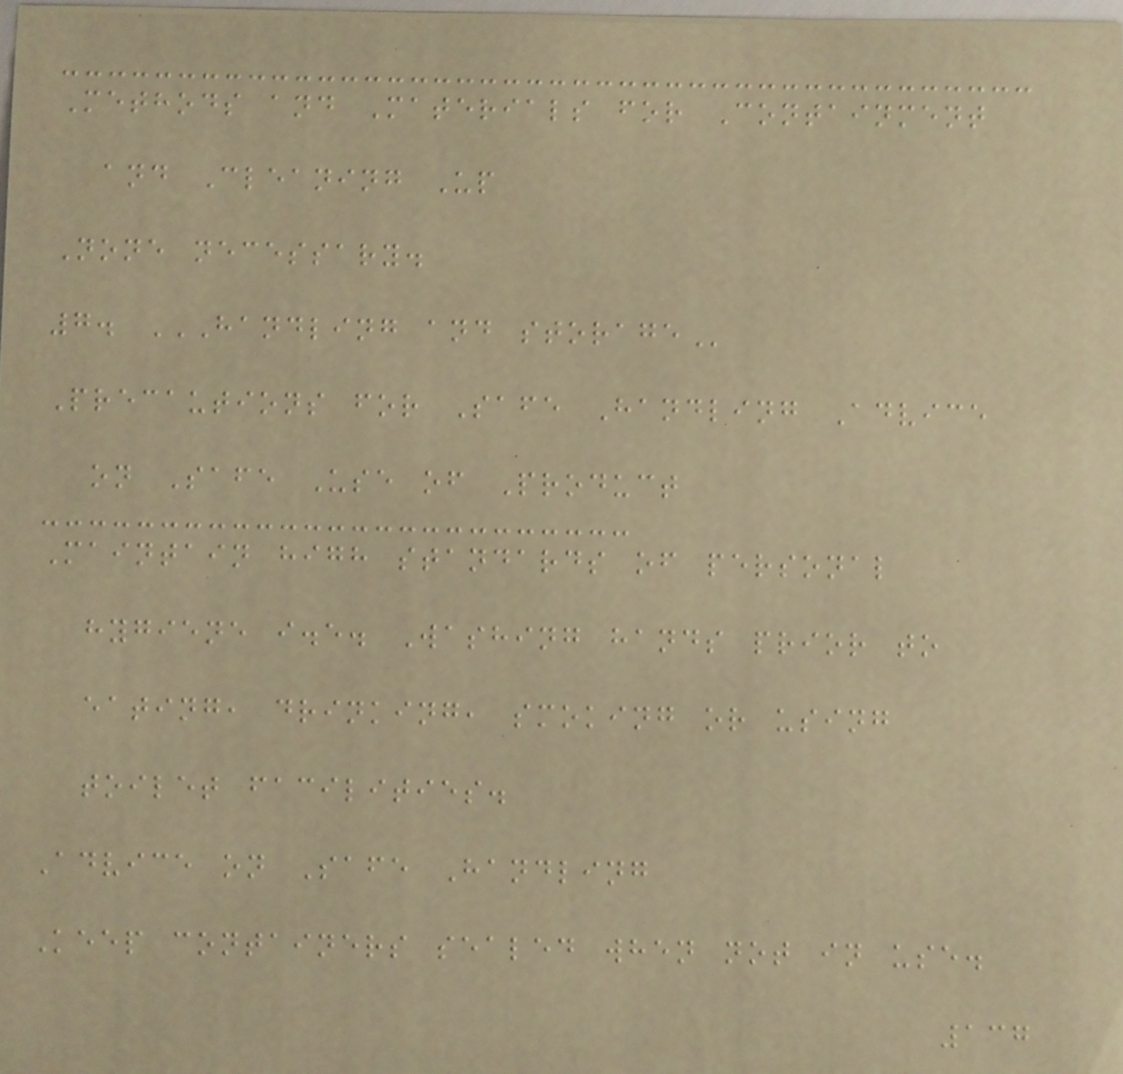Methods and Materials for Containment
and Cleaning Up
None necessary.
7. HANDLING AND STORAGE
Precautions for Safe Handling Advice
on Safe Use of Product
Maintain high standards of personal
hygiene i.e. Washing hands prior to
eating, drinking, smoking or using
toilet facilities.
Advice on Safe Handling
Keep containers sealed when not in use.
137
